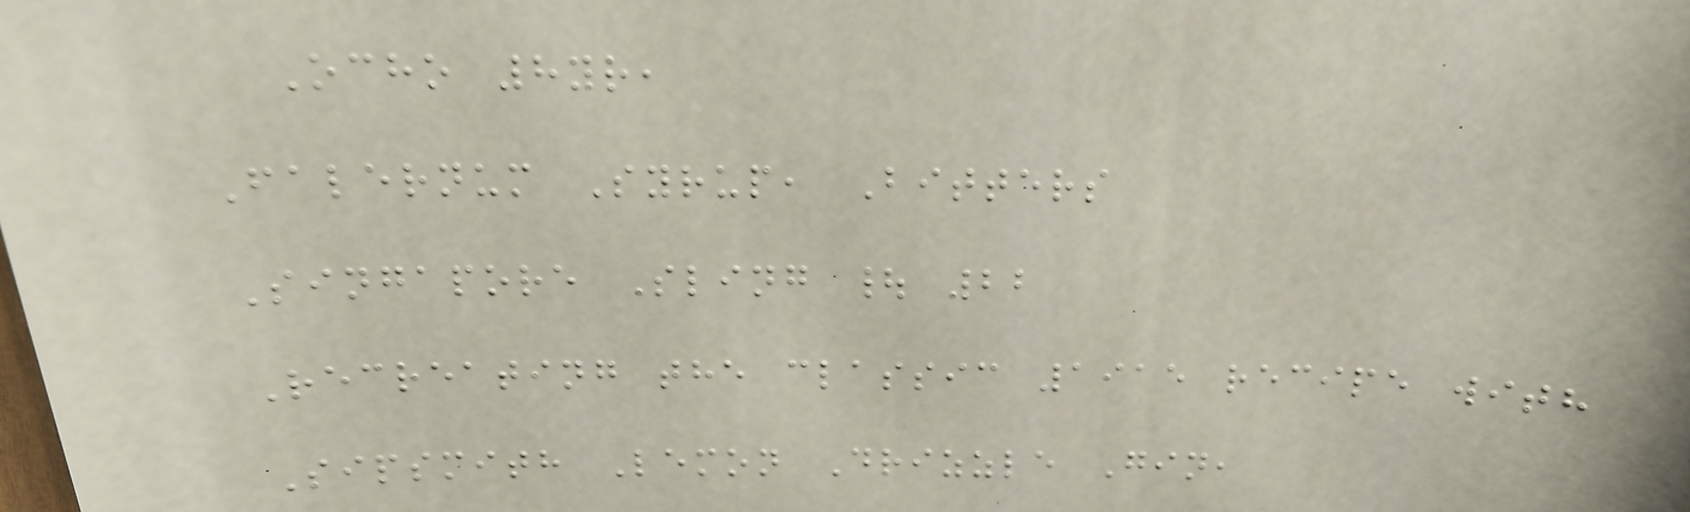Ocho 8yr,
Falernum Syrup, Bitters
Singapore Sling | 22
Recreating the classic 1915 recipe with
Sipsmith Lemon Drizzle Gin,
